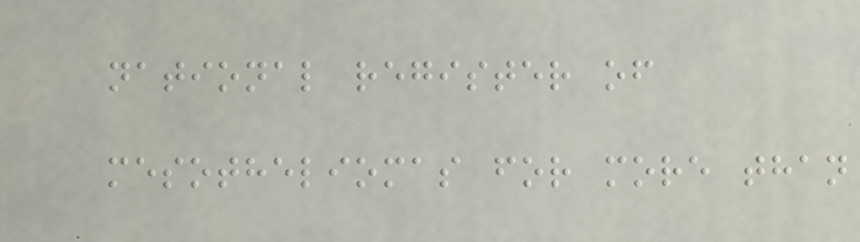national register of
mesotheliomas for more than
